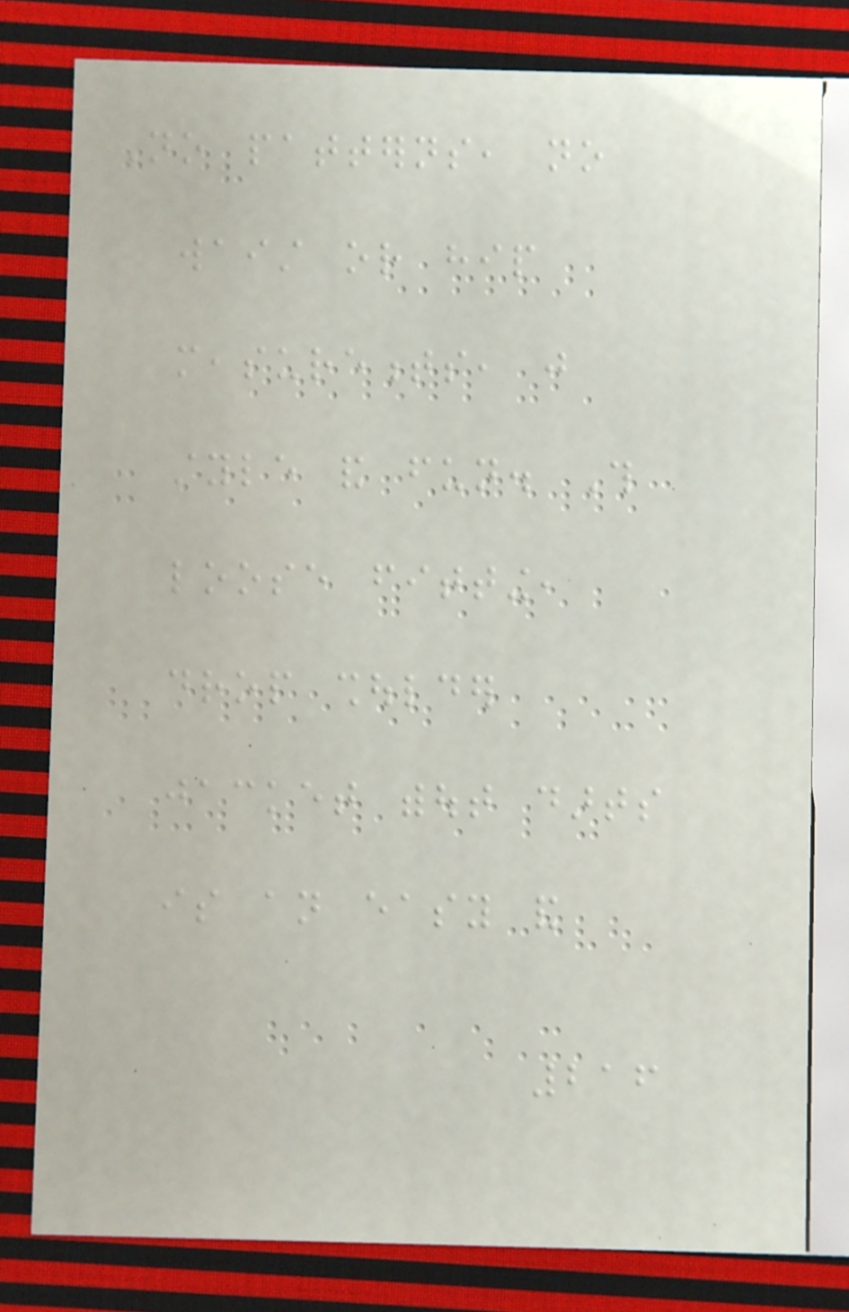No patterns, no
waist or hip
measurements, just
style and fun. This
loose fitting,
drop shoulder
jacket without darts
is an easy and
216
